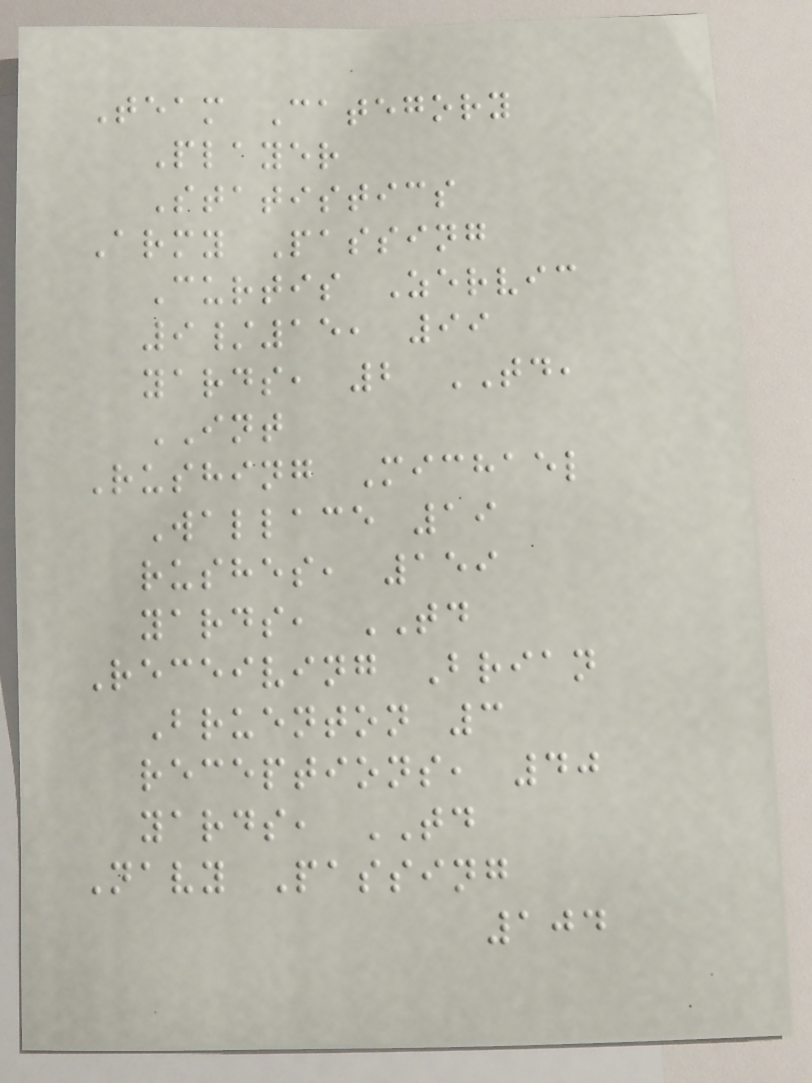Team Category
Player
Statistics
Army Passing
Curtis Zervic
9/15, 99
yards, 2 TD,
INT
Rushing Michael
Wallace 19
rushes, 159
yards, TD
Receiving Brian
Bruenton 3
receptions, 40
yards, TD
Navy Passing
104
